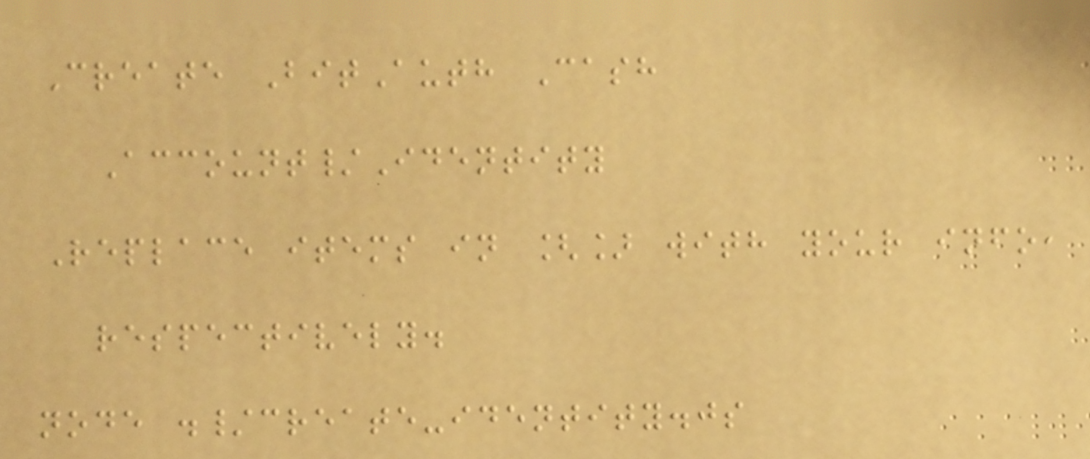Create BitAuth Cash
Account/Identity
Replace items in [] with your info,
respectively.
node ./create-identity.js
